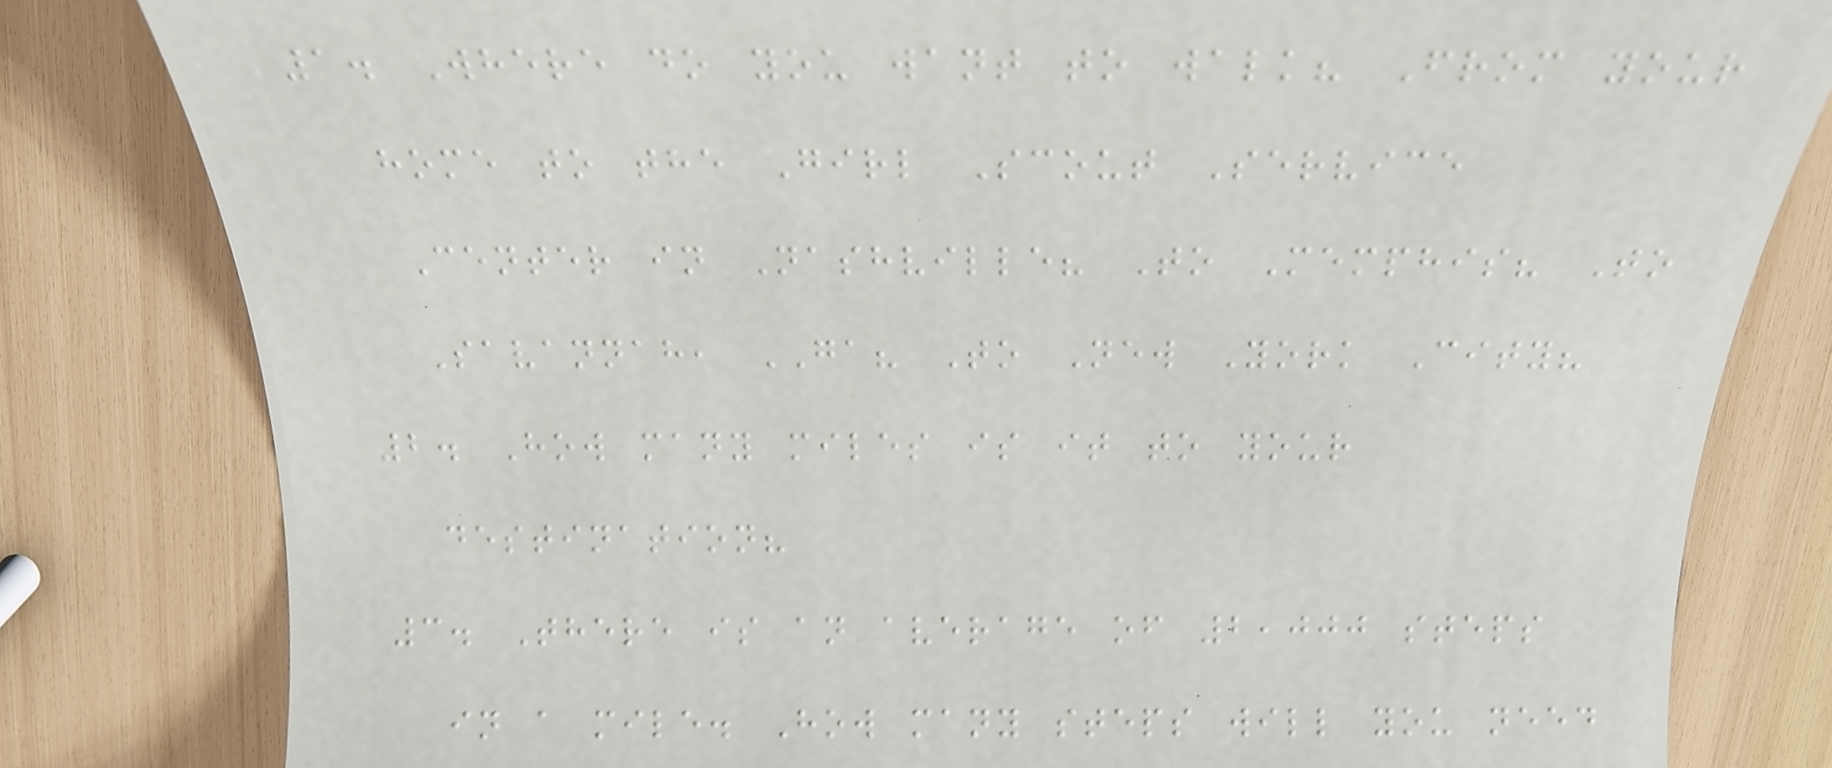1. Where do you want to walk? From your
home to the Girl Scout Service
Center in Nashville? To Memphis? To
Savannah, GA? To New York City?
2. How many miles is it to your
destination?
3. There is an average of 2,000 steps
in a mile. How many steps will you need
